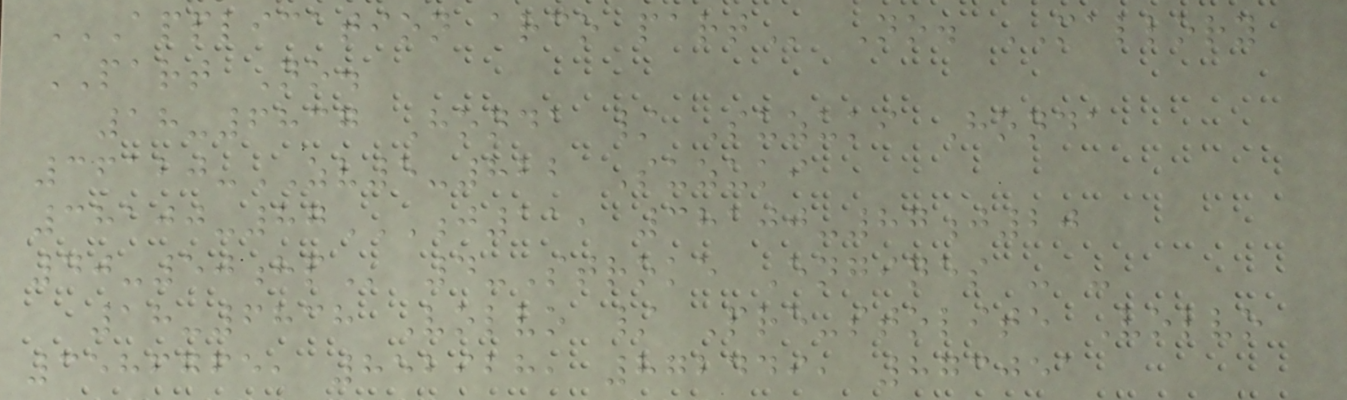APPLICATION ARCO PART No. MALLORY
PART No.
18-6837 Honda / Suzuki Honda
36120-ZV5-822 Suzuki
38100-87J11, 38100-87J20
40-50HP 4-Stroke Engines - -
18-6838 Volvo / Pre-stolite Volvo
3586765, 852928, 872449, 873051
